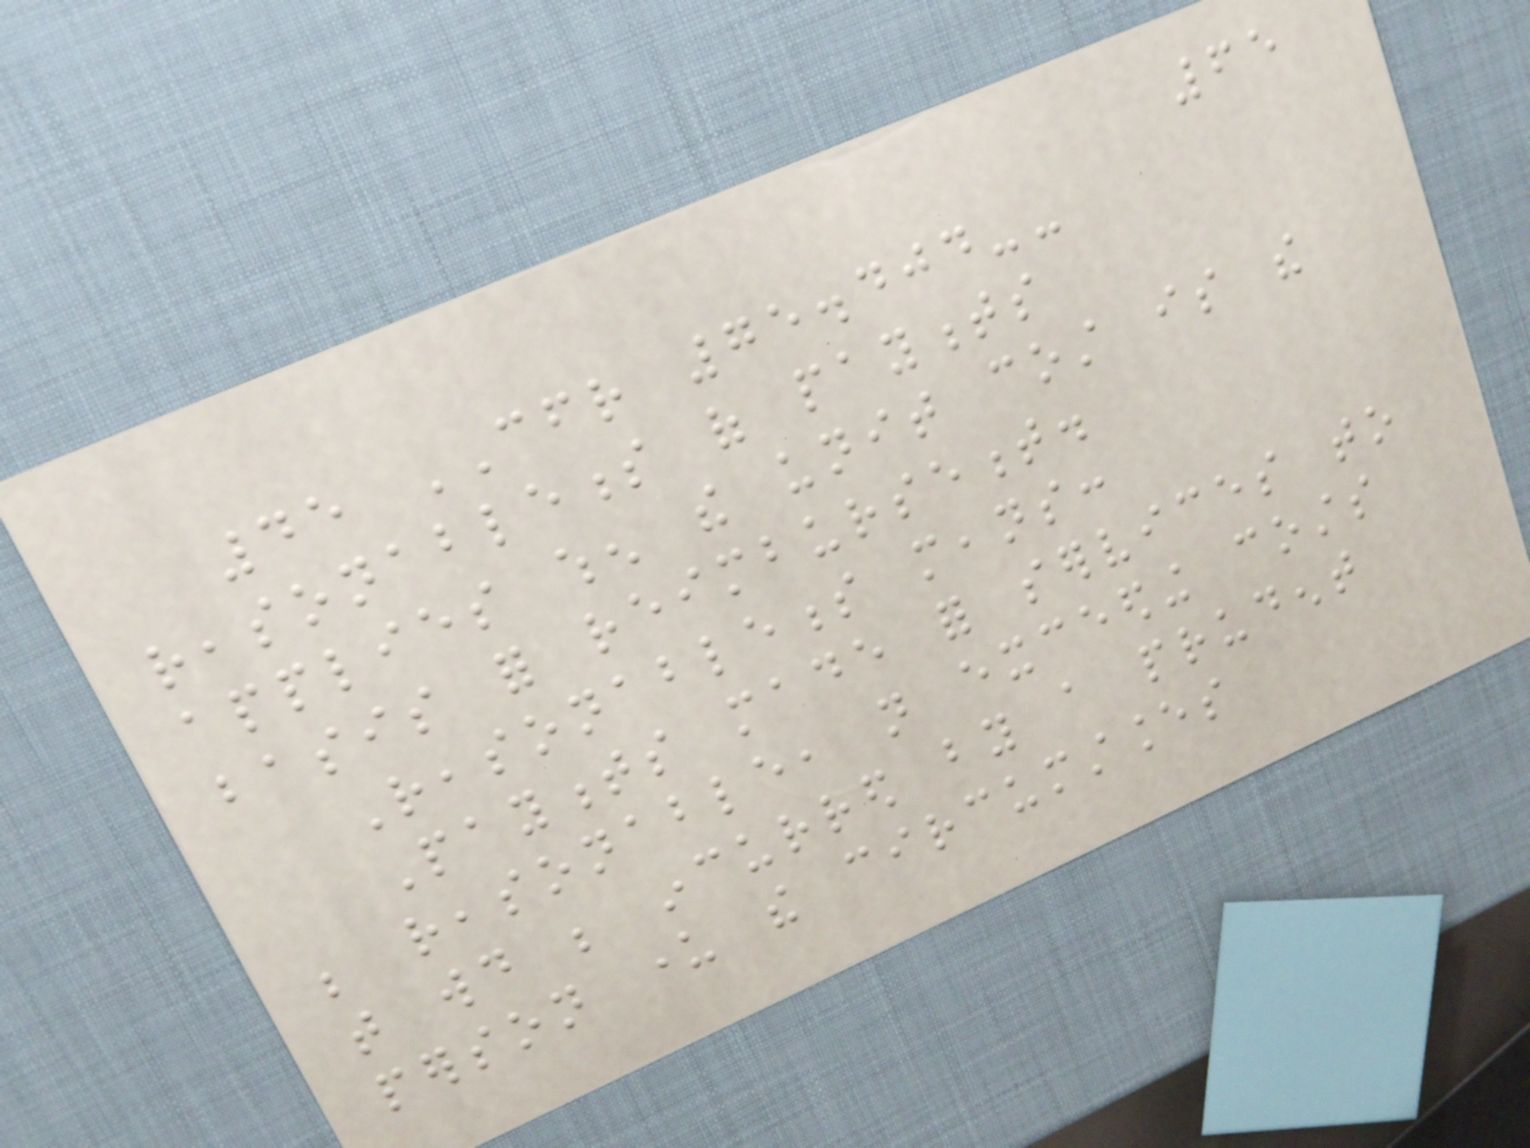65
45 CFR 75.404--
reasonableness of payments
applies when the unit cost is the
basis for reimbursement.
Reasonableness means:
Payments made for services to
be reasonable, not exceeding costs
that would be incurred by a prudent
person under the circumstances
